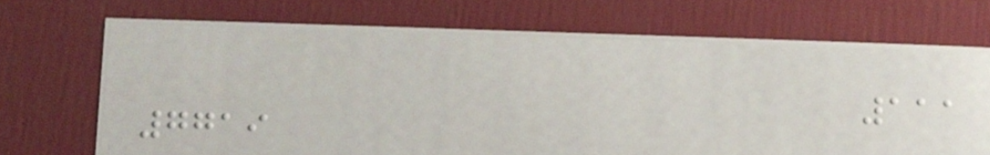111
7719
